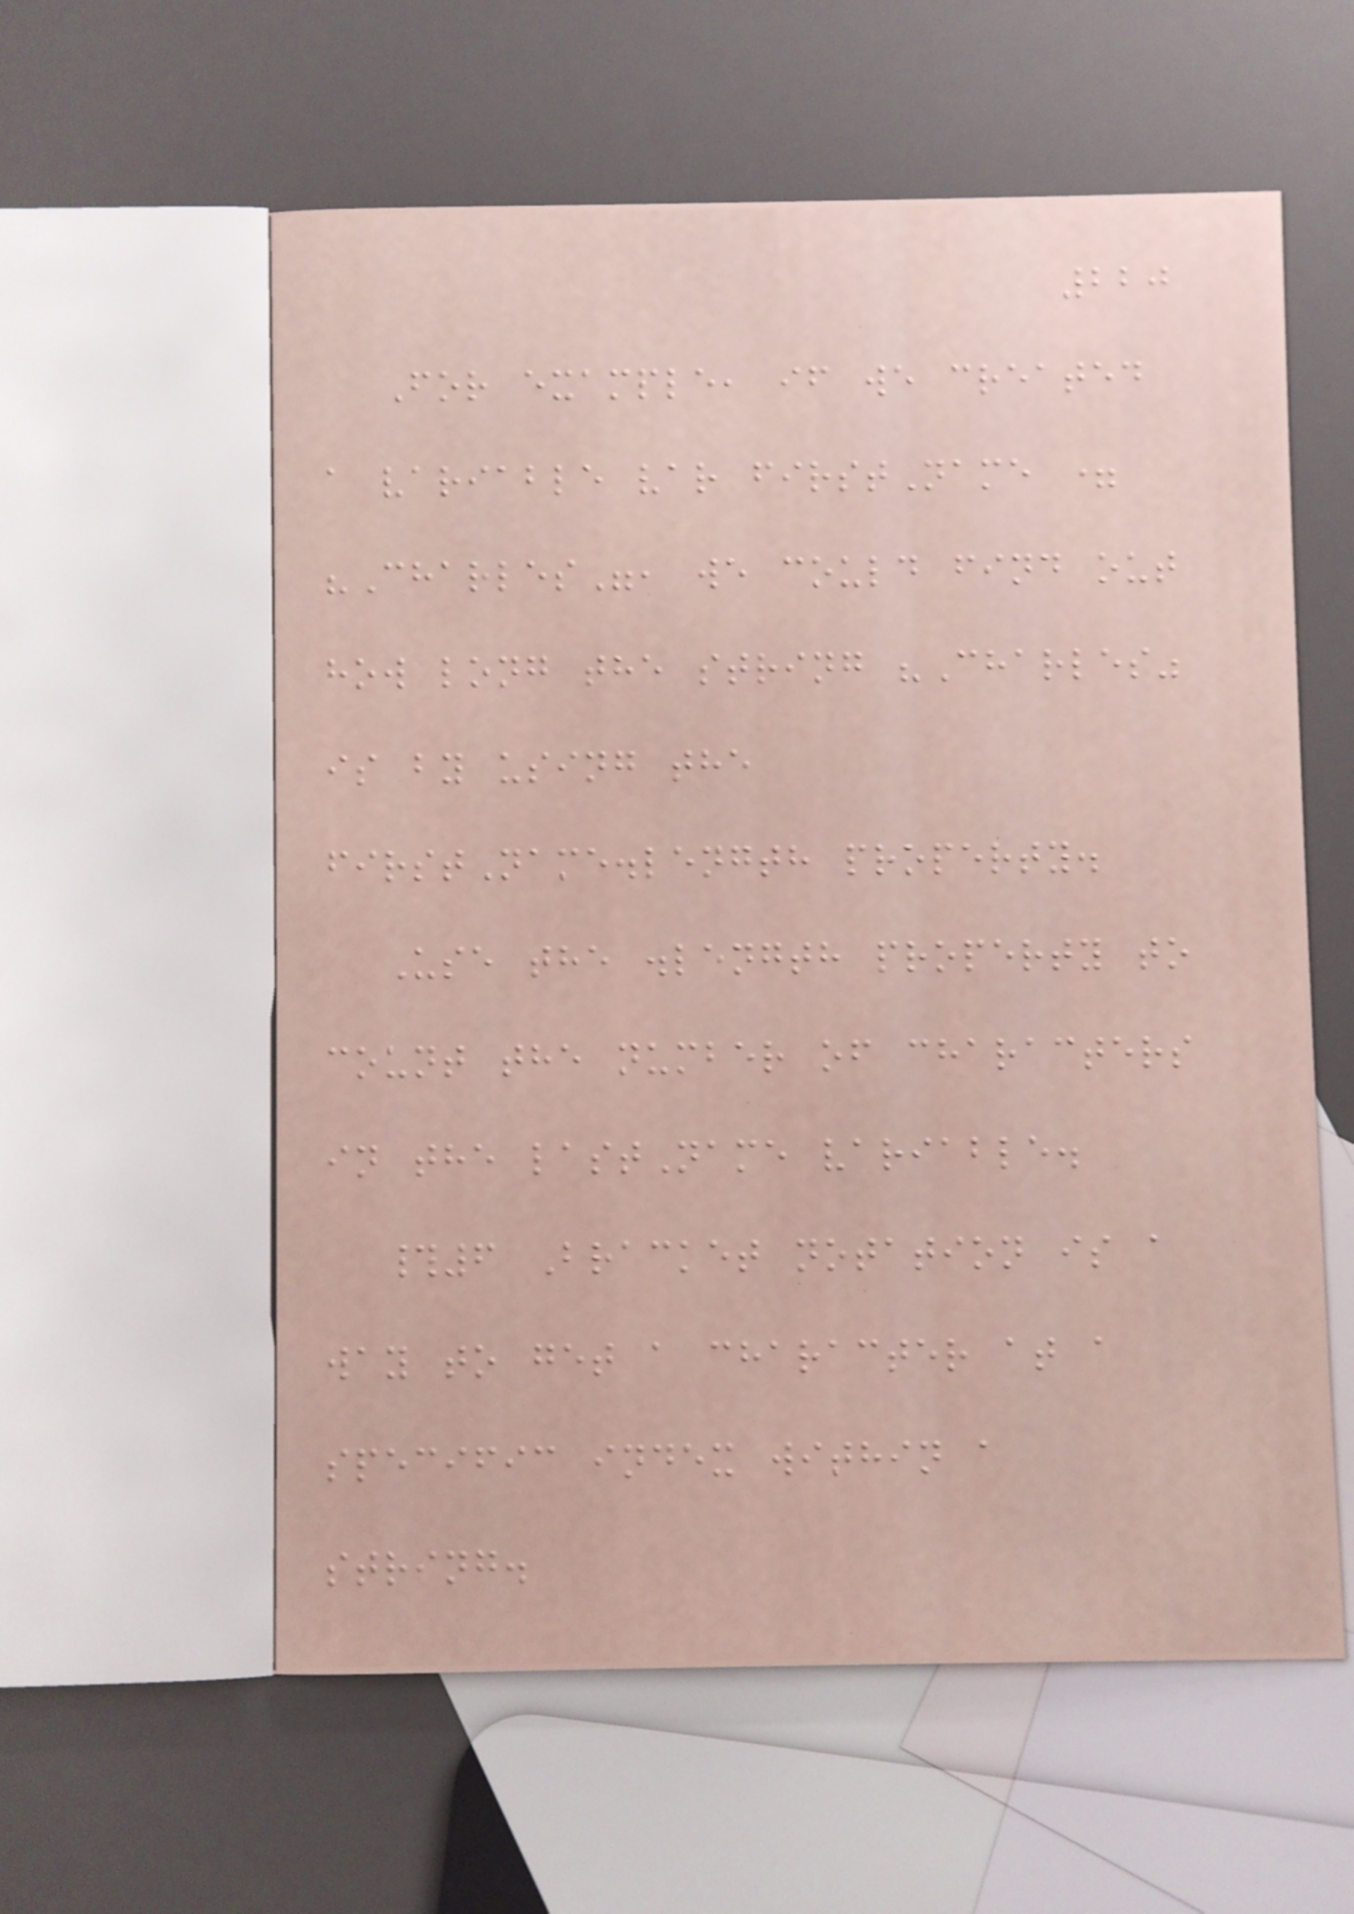220
For example, if we created
a variable var firstName =
"Charles", we could find out
how long the string "Charles"
is by using the
firstName.length property.
Use the .length property to
count the number of characters
in the lastName variable.
#6 Bracket notation is a
way to get a character at a
specific index within a
string.
